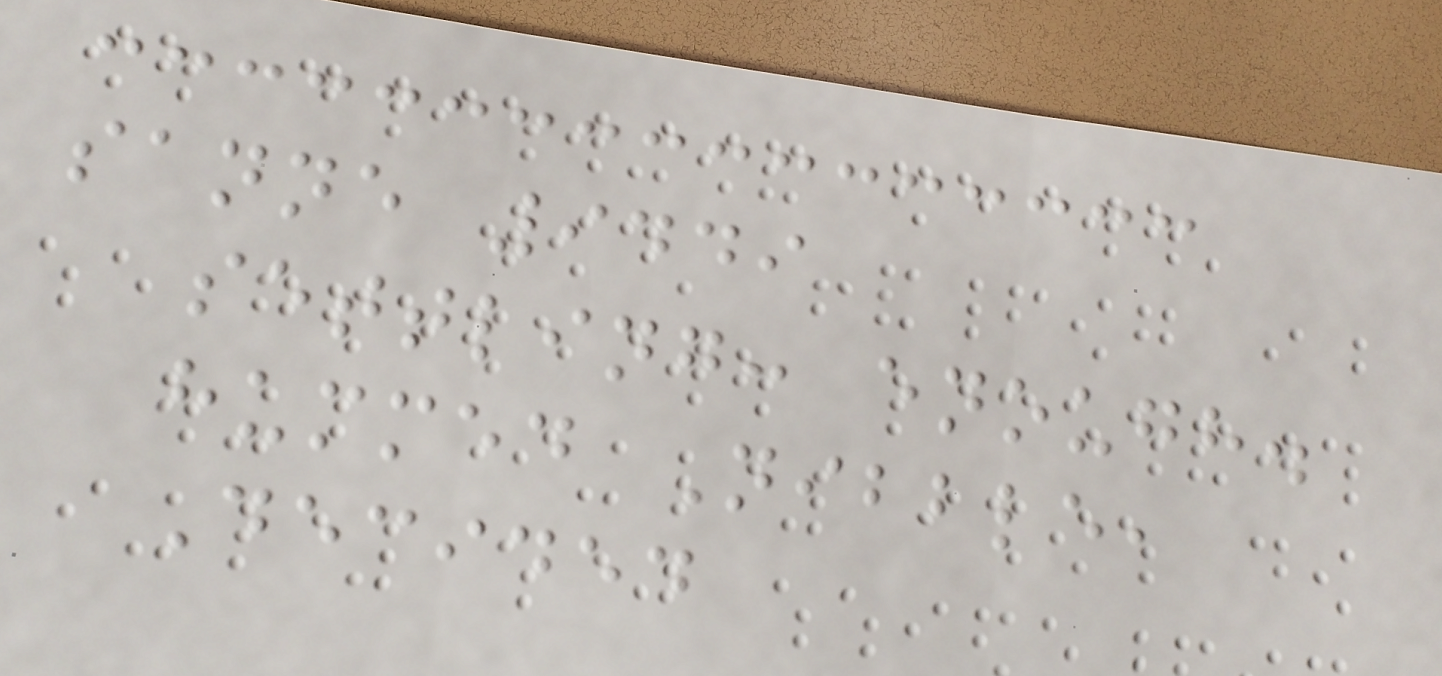sanne 9449
settling: enough.
hummed Nibble,
Decided
